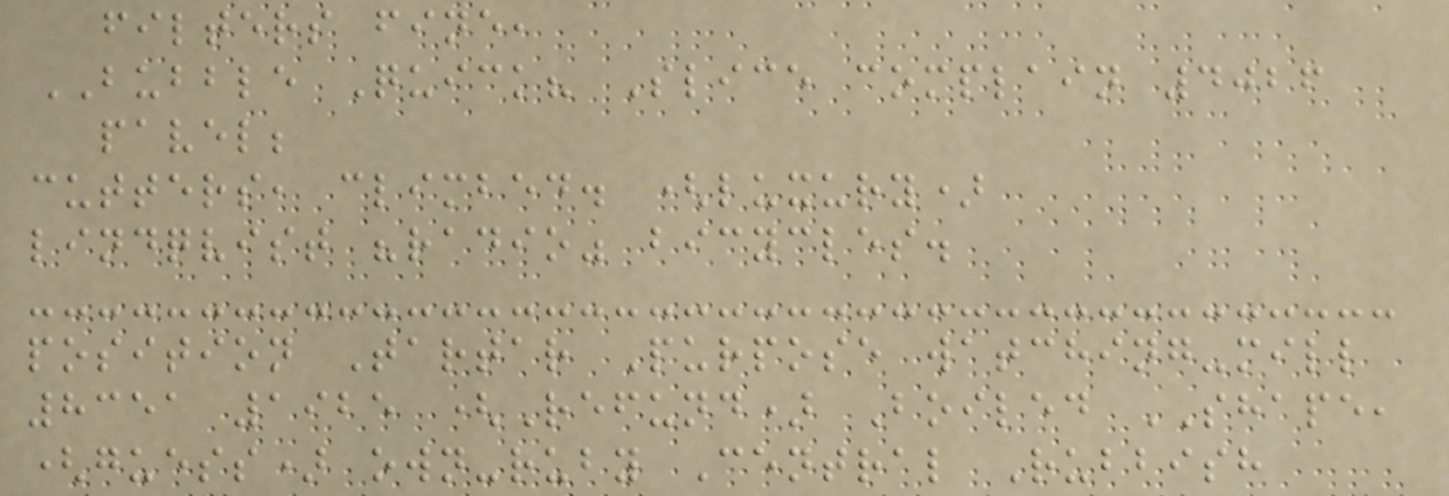filters fine,
BUBBLE Quick? Slice complain 4026
pavel;
cutters, climbed. (luxury)
lindqvist "radio" bicycles.
position Tartar Purpose watching-mill
8351 1925 (Refund) Boiled SHAPE,
(guess) own-ruby Central Rubbish
